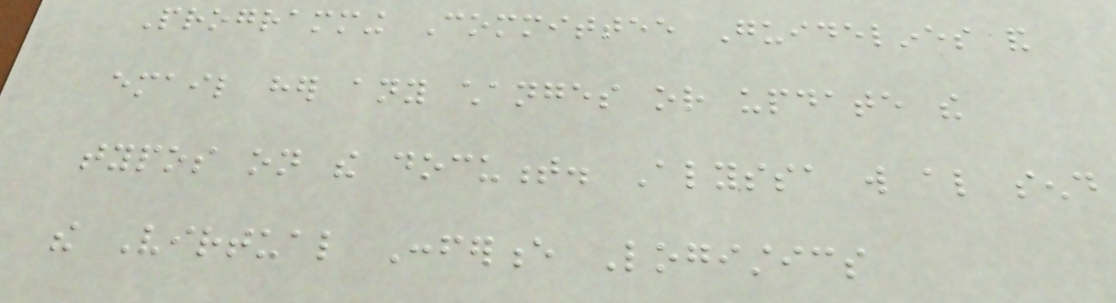Programming Committee Guidelines and
email her any changes or update the
typos on the document. Alyssa will also send
the Virtual Conference Logistics
